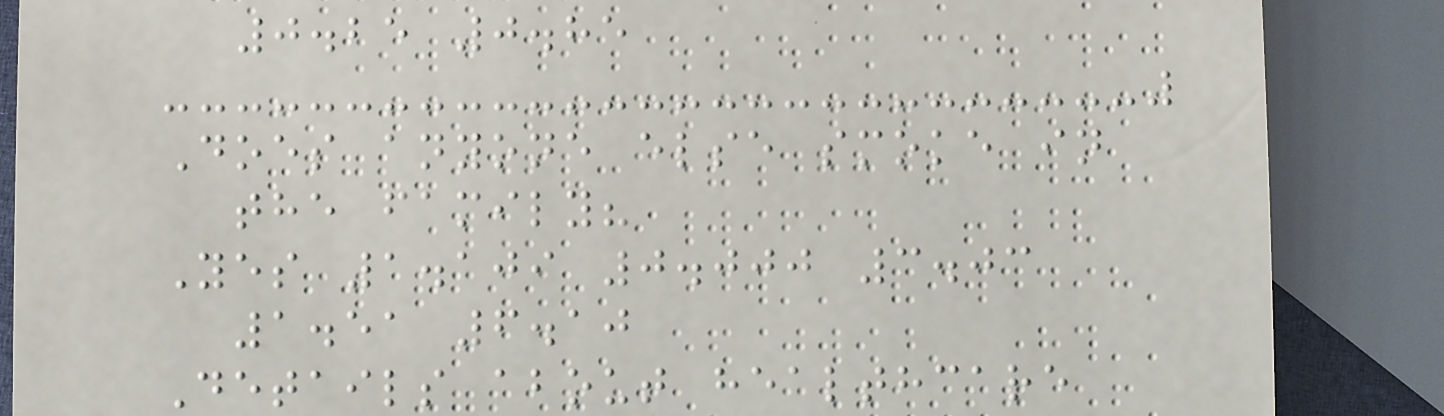0.25 0.85
Does anyone else smoke in
the family?
Yes 1.109 0.000 3.03
1.51 6.10
Details about healthcare
